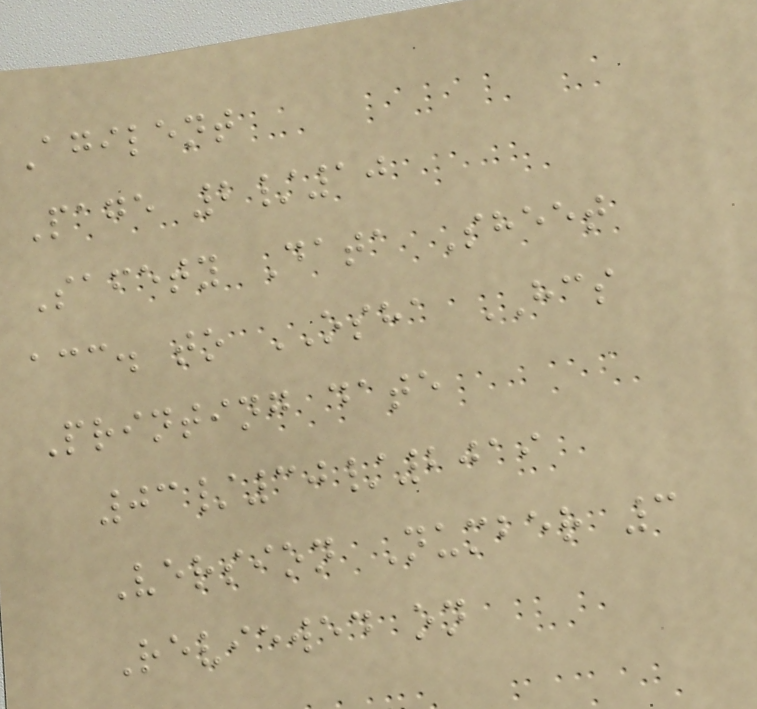Agilent
Page 2/10
Safety Data Sheet
acc. to OSHA HCS
Printing date
03/30/2019
Version Number 3
Reviewed on
